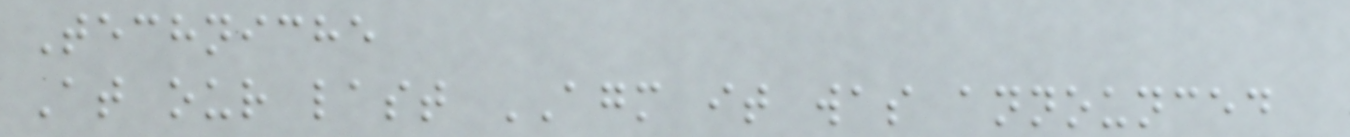Techniche
At our last AGM it was announced
